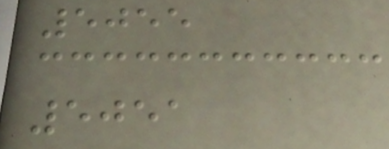5055
5051
